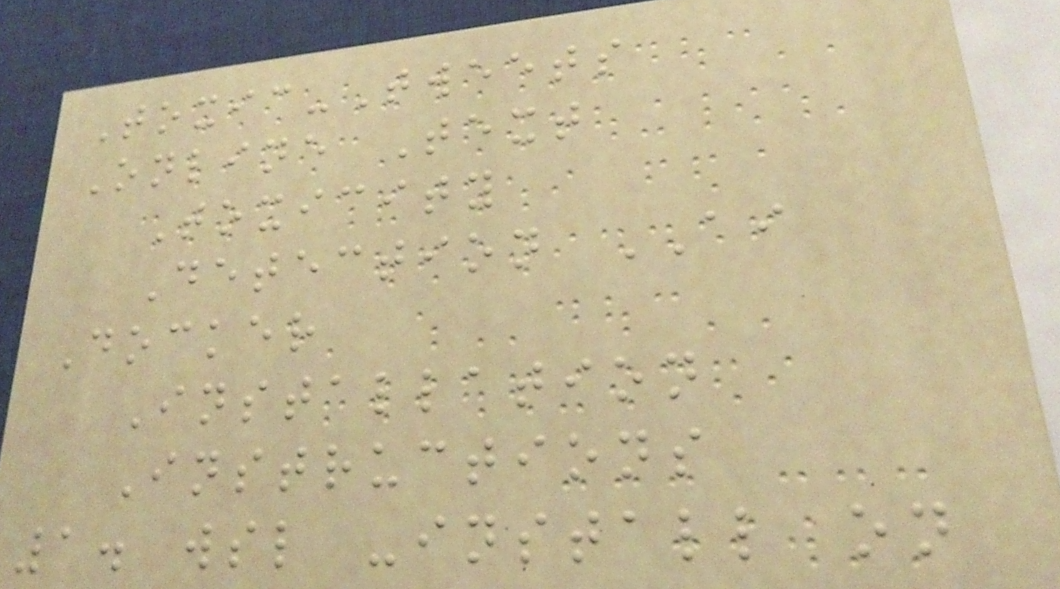Toxic-Tweets
Online Text
Toxicity
Detection AI
Docker
Installation
Instructions
1. wsl -install on
